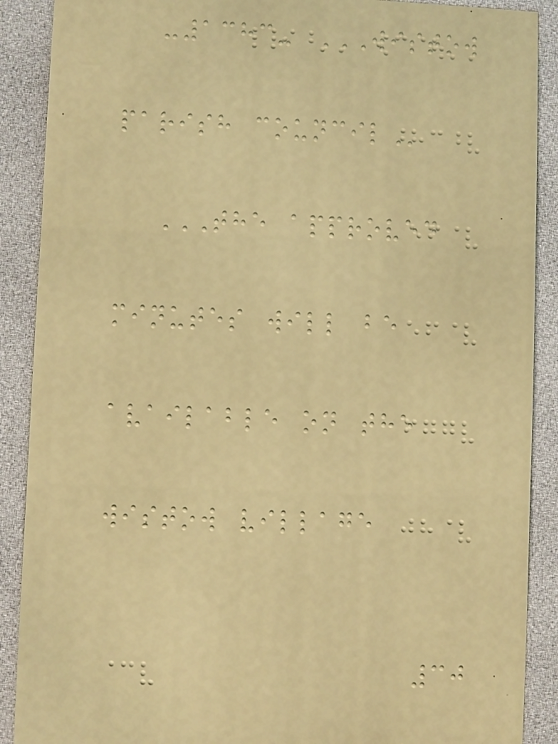-1383- WISTOW
PARISH COUNCIL
THE APPROVED
MINUTES WILL BE
AVAILABLE ON THE
WISTOW VILLAGE
30
